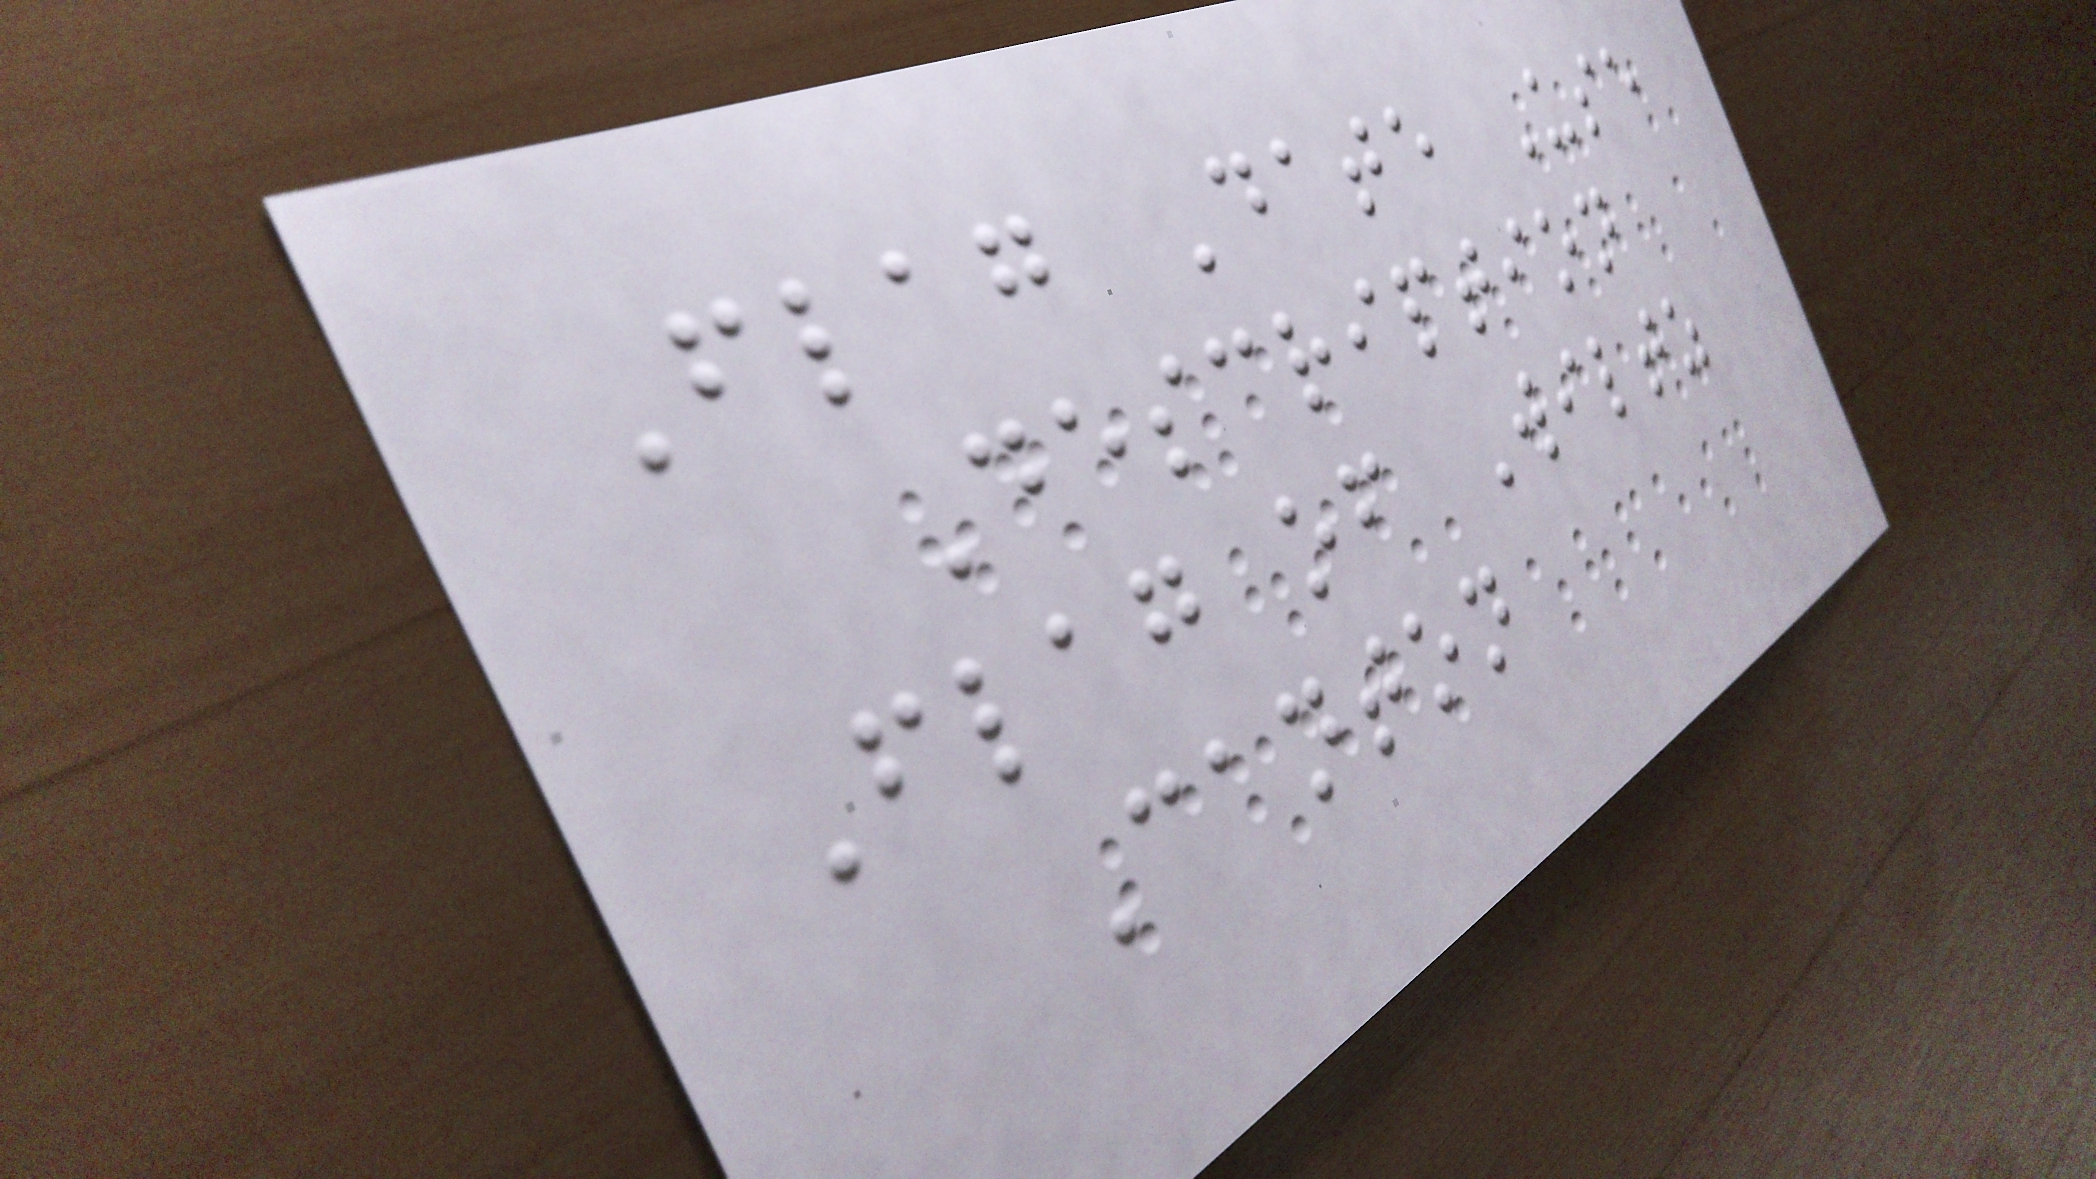Flag Date Use
Description
Flag of Wiltz
Canton
